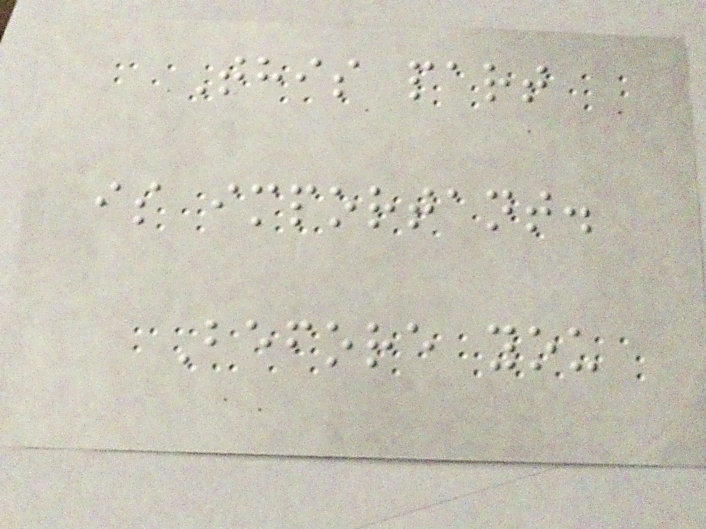This part
is important.
Before you
